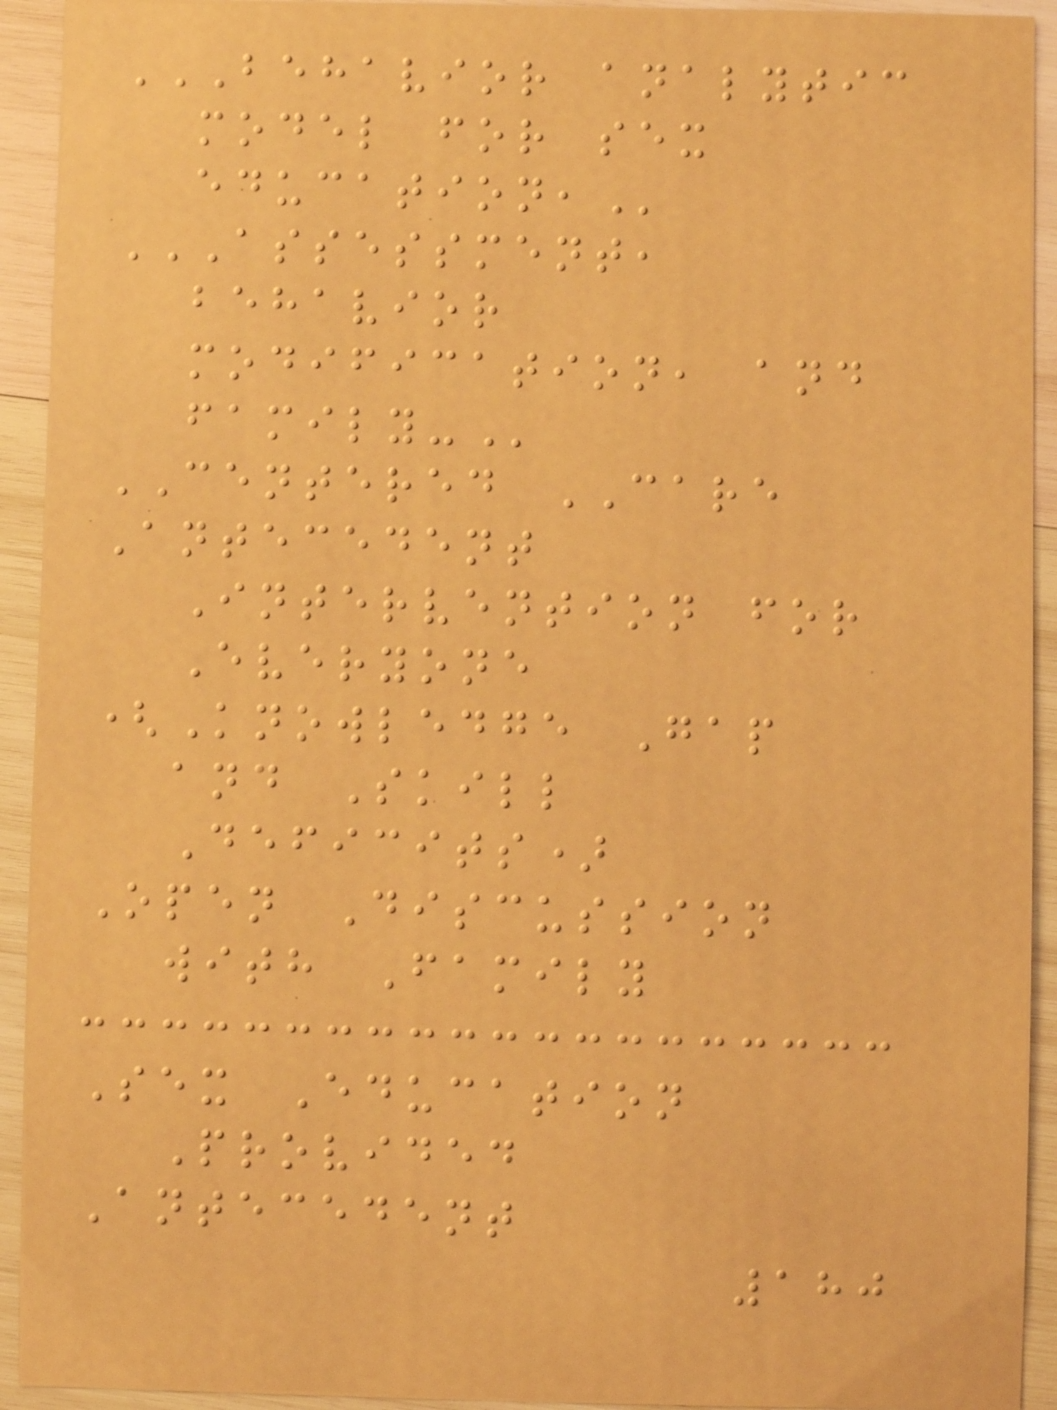BEHAVIOR ANALYTIC
MODEL FOR SEX
EDUCATION,
ASSESSMENT,
BEHAVIOR
MODIFICATION, AND
FAMILY-
CENTERED CARE
Antecedent
Intervention for
Everyone
(Knowledge Gap
and Skill
Deficits)
Open Discussion
with Family
Sex Education
Provided
Antecedent
180
